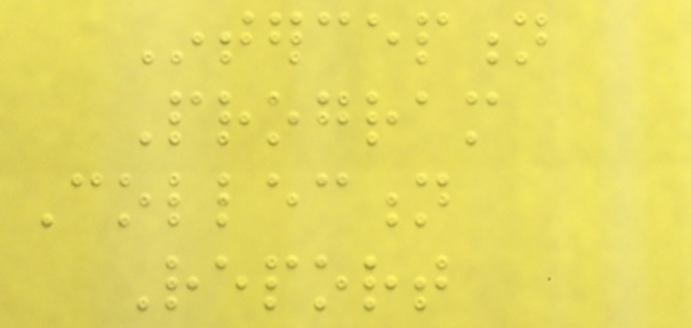Interception
Program
Collection
Report
